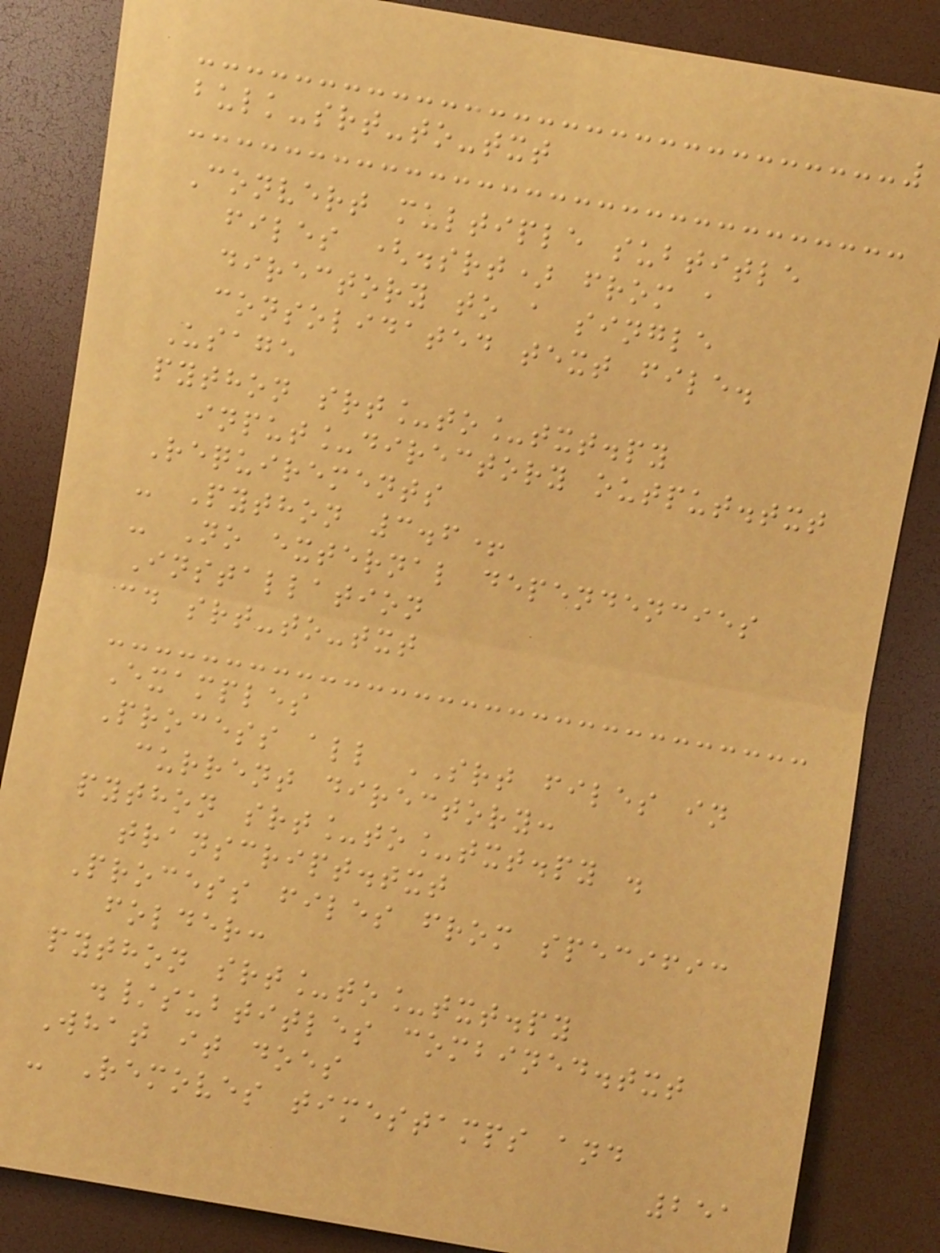bulk-srt-to-txt
Convert multiple subtitle
files (.srt) from a
directory to a single
consolidated text file.
Usage
python srt_to_txt.py
input_directory output.txt
Requirements
- Python 3.6+
- No external dependencies
Installation
cd srt-to-txt
Examples
Process all SRT files in
current directory:
python srt_to_txt.py .
transcript.txt
Process files from specific
folder:
python srt_to_txt.py
./subtitles combined.txt
What it does
- Removes timestamps and
251
